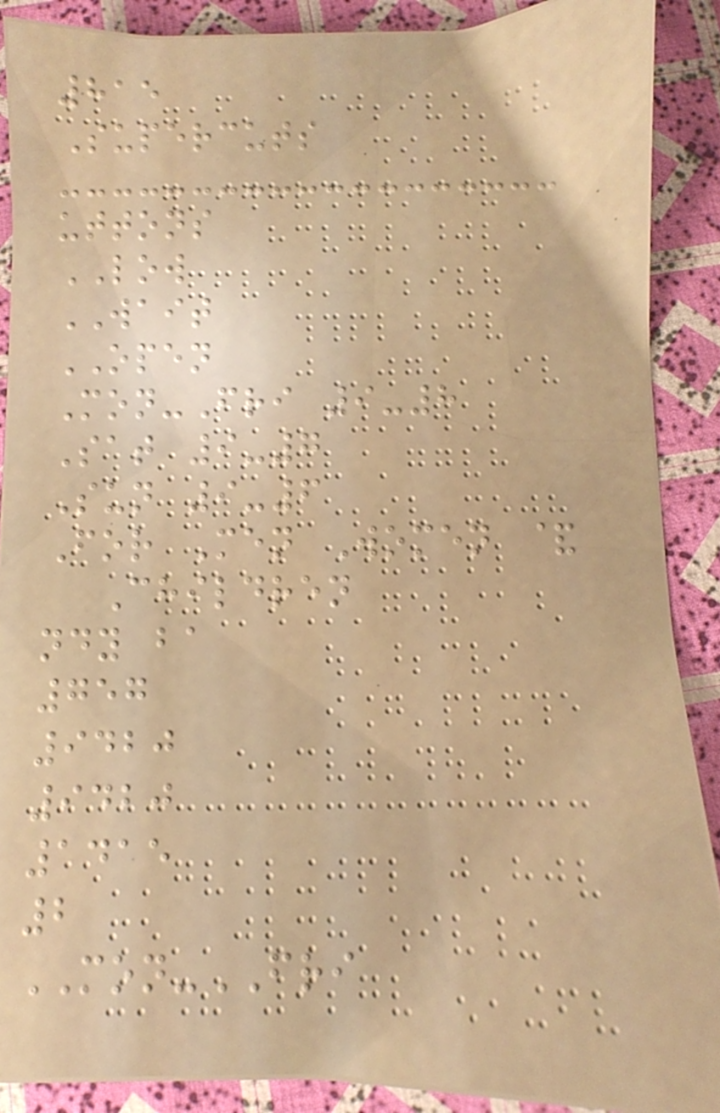815
Supercuts
uttons
LOW
WAIT
OPEN
Mon-Fri 9-8
Sat 9-7
Sun 9-6
For Men Women &
Children
ndy ba
757
9420
9420
1415
2
MON-FRI
